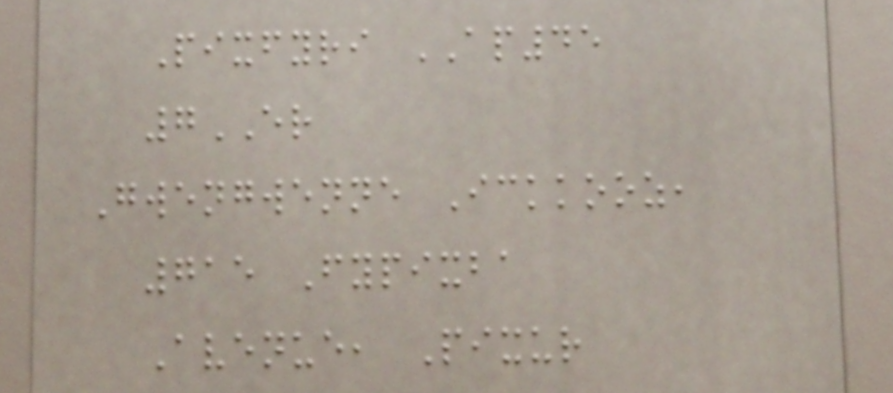Pixfyri AP45
7ER
Gwengwenne Ickkooz,
715 Fypixba
Avenue, Pixur
